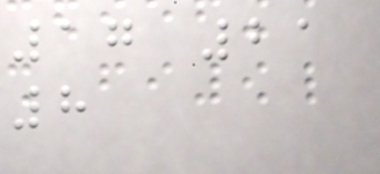17 21
8
